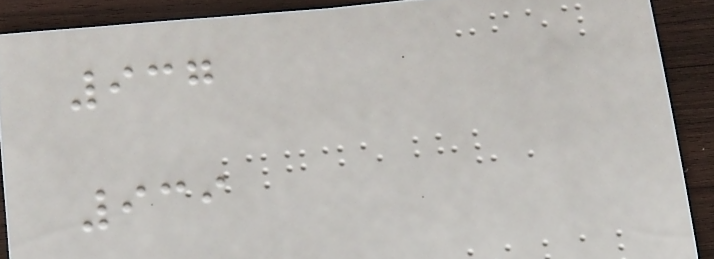937
939
